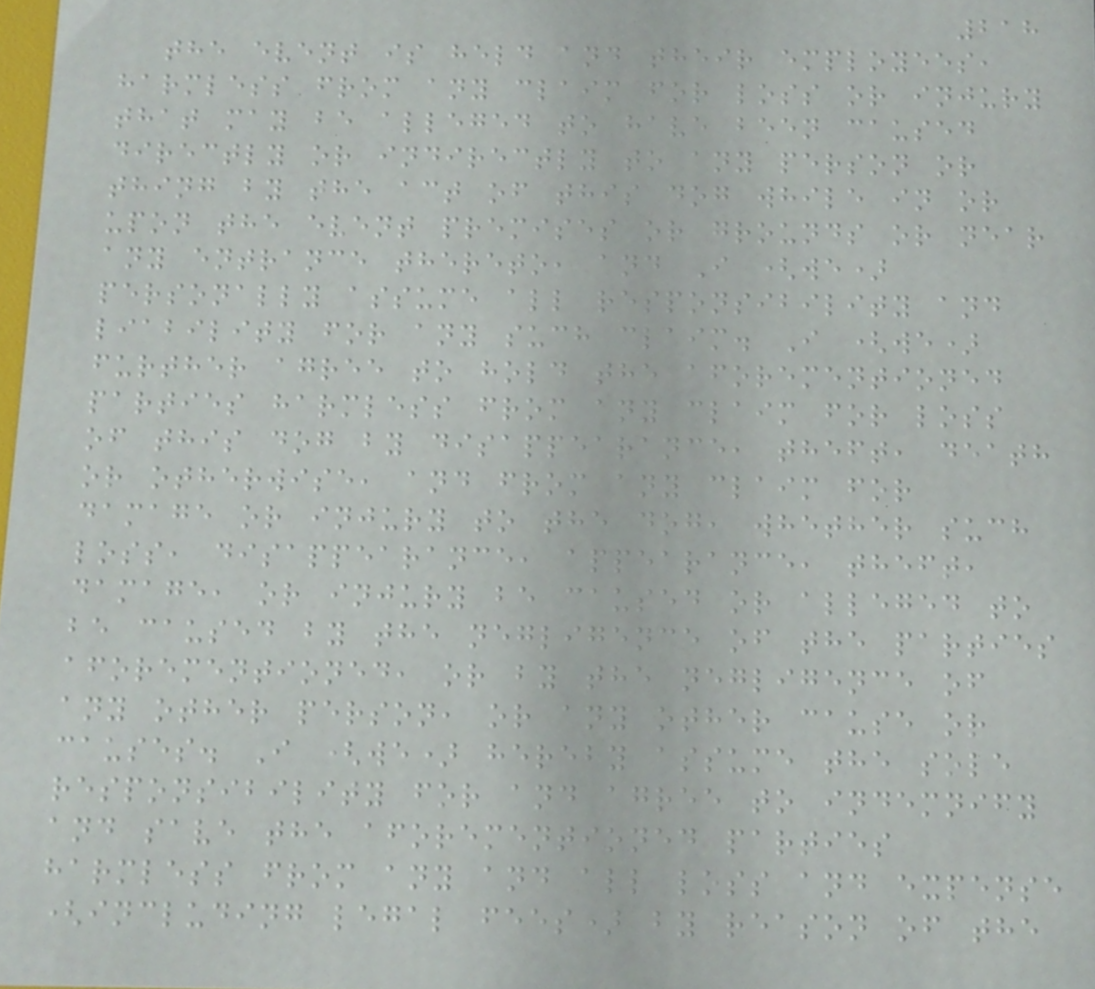218
the event is held and their employees,
harmless from any claim for loss or injury
that may be alleged to have been caused
directly or indirectly to any person or
thing by the act of this dog while in or
upon the event premises or grounds or near
any entrance thereto, and I (we)
personally assume all responsibility and
liability for any such claim. I (we)
further agree to hold the aforementioned
parties harmless from any claim for loss
of this dog by disappearance, theft, death
or otherwise, and from any claim for
damage or injury to the dog, whether such
loss, disappearance, appearance, theft,
damage, or injury be caused or alleged to
be caused by the negligence of the parties
aforementioned, or by the negligence of
any other person, or any other cause or
causes. I (we) hereby assume the sole
responsibility for and agree to indemnify
and save the aforementioned parties
harmless from any and all loss and expense
(including legal fees) by reason of the
